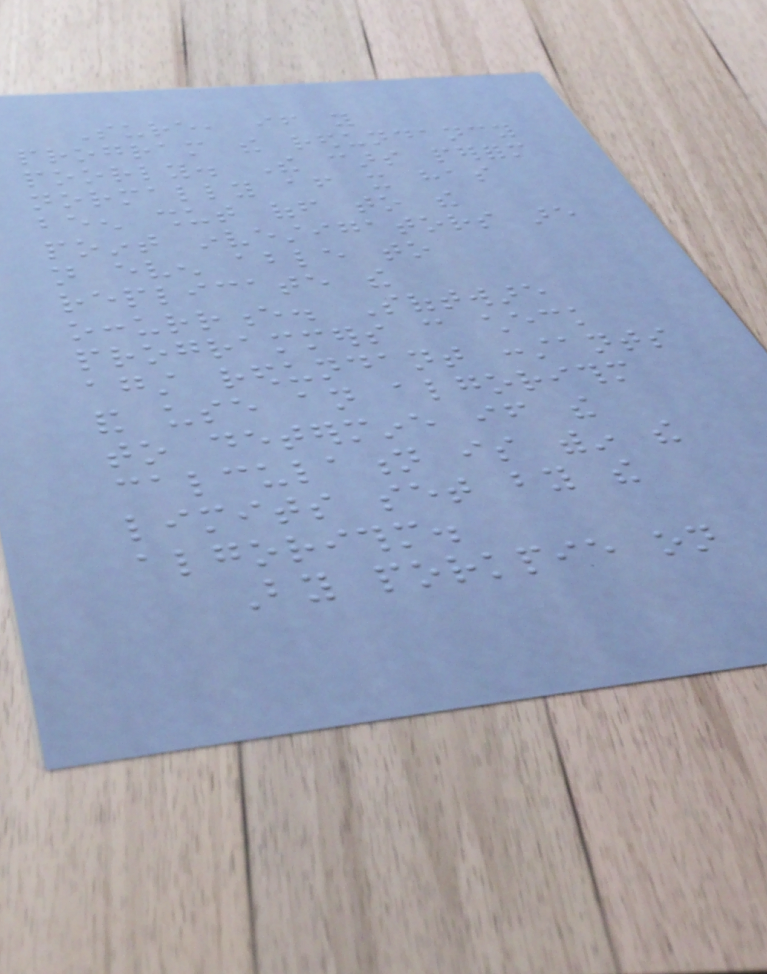Sure, if you
program the redundancy
poorly. The cars perform
normally after it has
been shut off to the
point investigators are
not even able to
replicate the
occurrence. Software
programmers can check
against redundant constants
and use an algorithm
to determine if the
calculation is within the
limits set by the
algorithm.
By porkpie on
